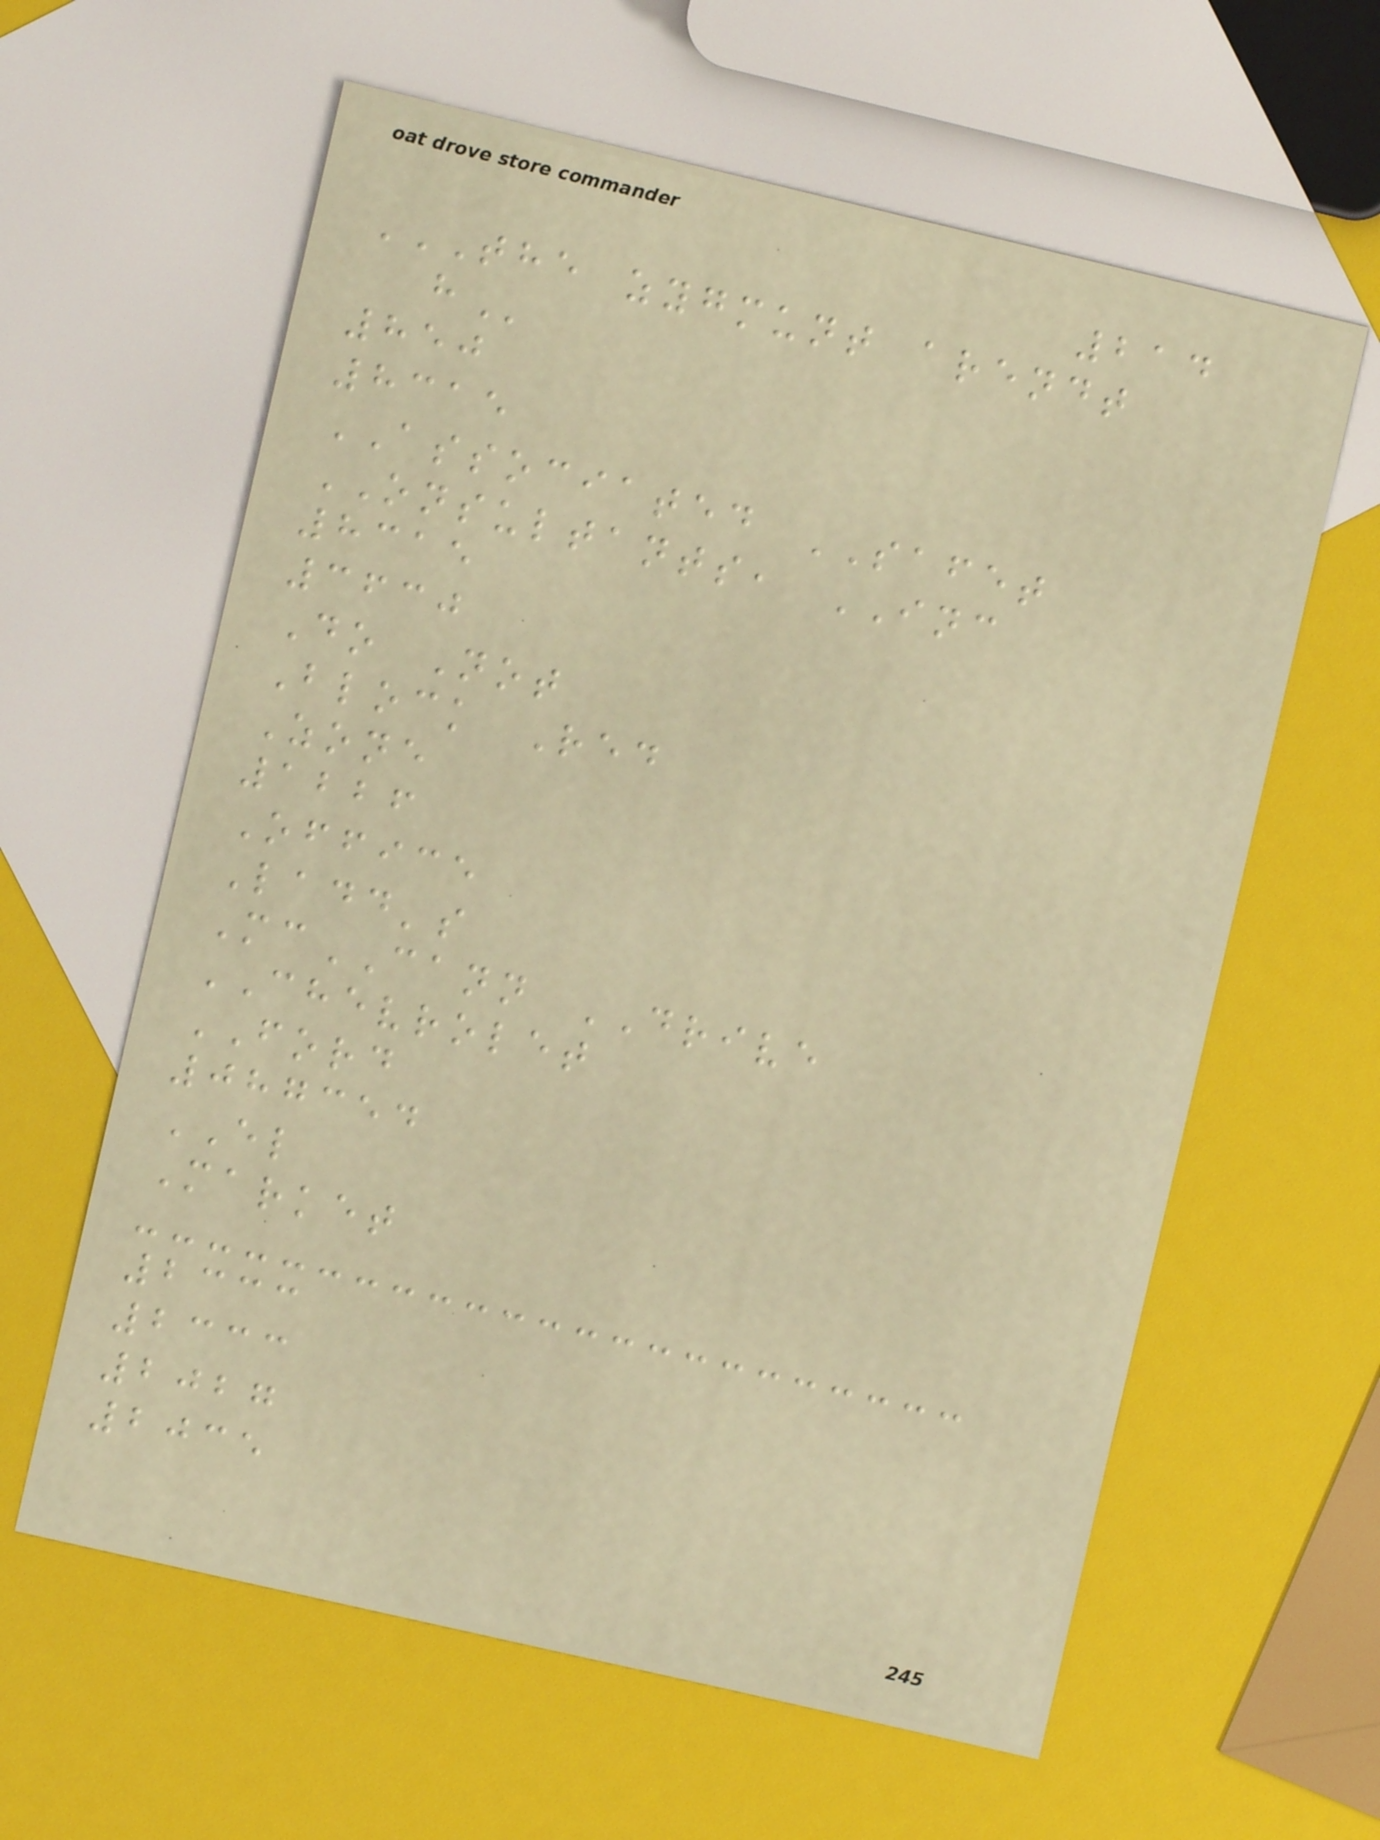214
THE ZYGMUNT ARENDT
H
850
8315
ASSOCIATED SAFET
ONSULTANTS, INC
8315
3630
Do Not
Block Red
Zone
1226
Office
Ladd's
McCANN DRIVE
CHEVROLET
FORD
087354
EL
Market
2333
2333
2027
2035
